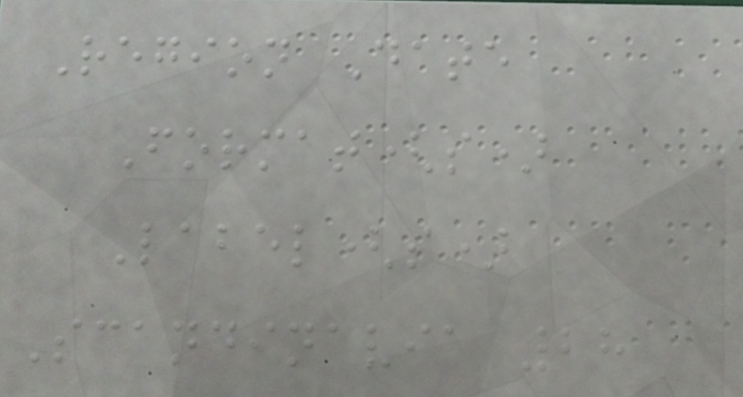Region Date
Format(s)
Label(s)
Scandinavia 28
